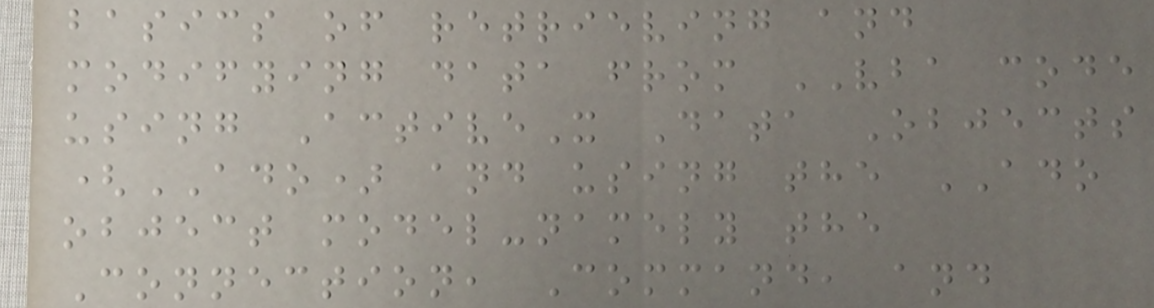basics of retrieving and
modifying data from VBA code
using ActiveX Data Objects
(ADO) and using the ADO
object model-namely the
Connection, Command, and
